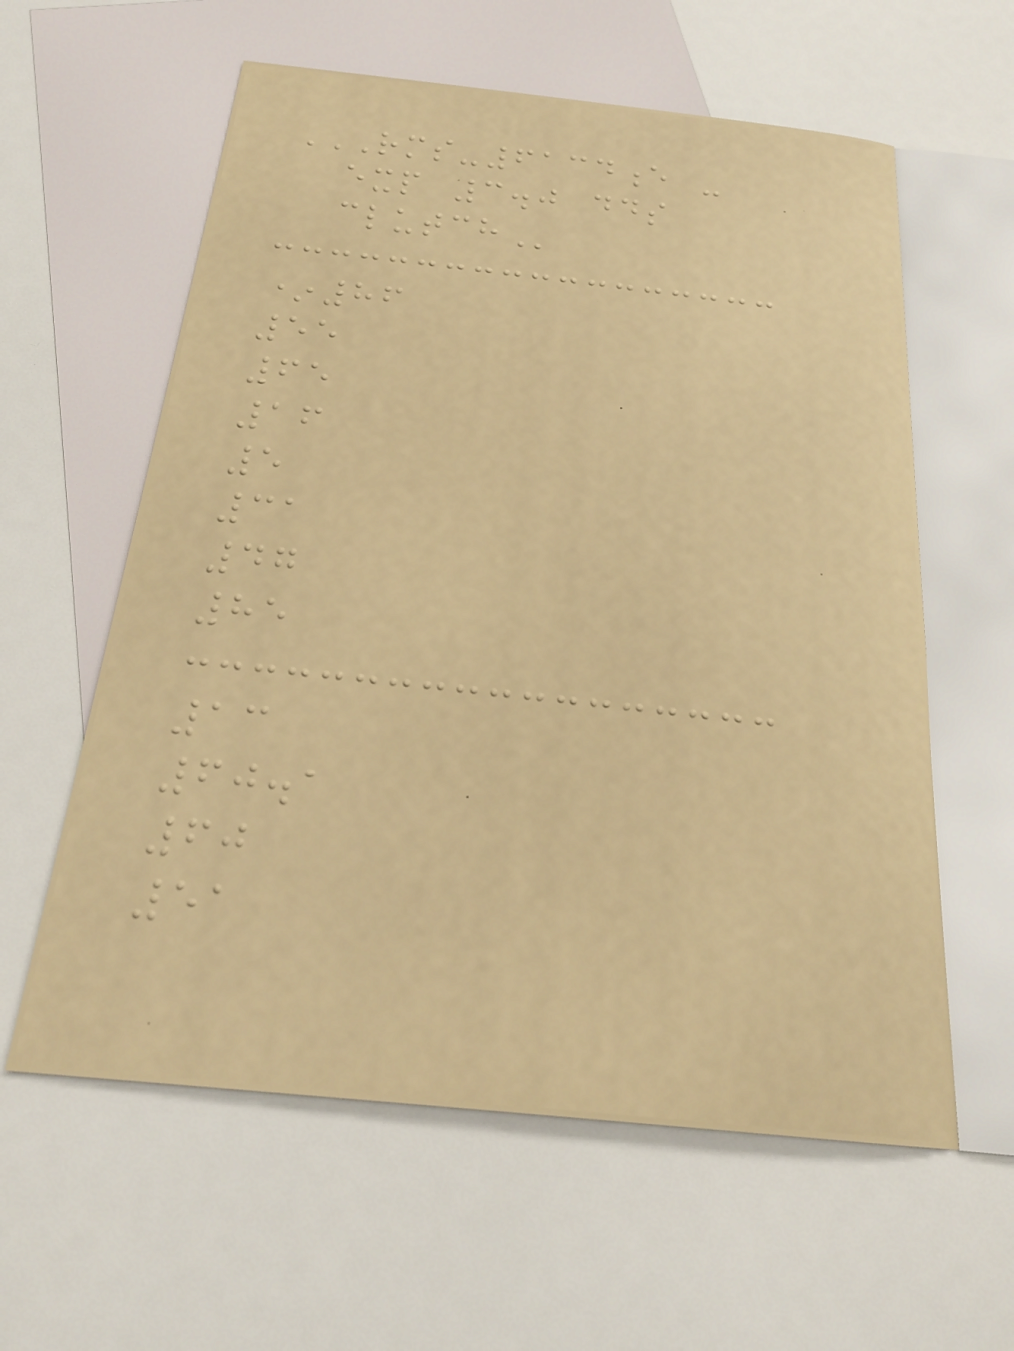RMS-6134E -
EXP 3.0 DDS
CLUTCH
*86
55
65
16
5
31
47
85
13
60.1
60
51
